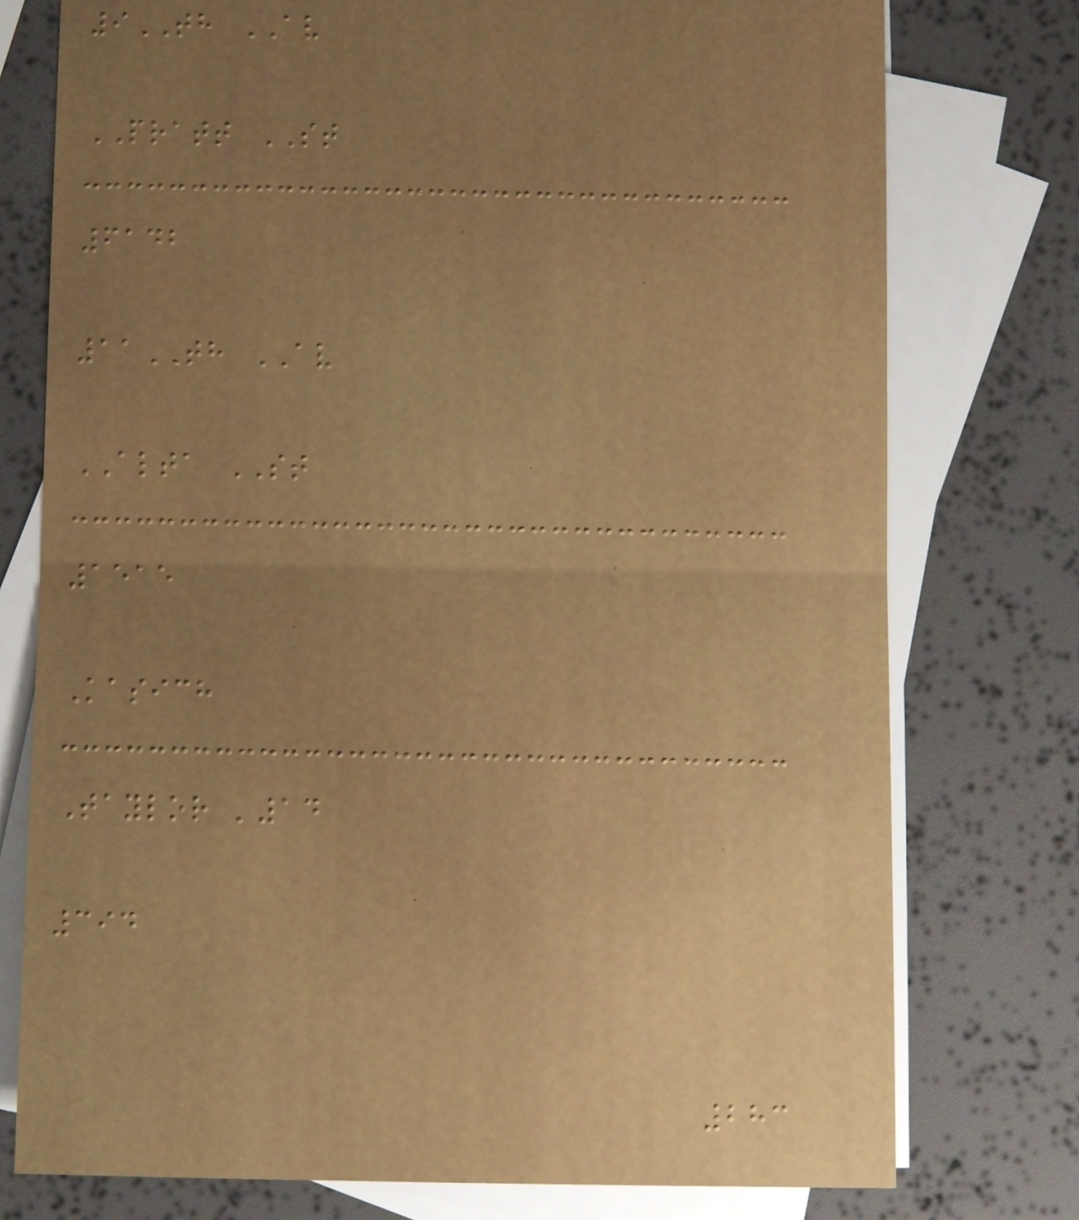9TH AV
PRATT ST
6142
11TH AV
ALTA ST
1515
Kasich
Taylor '14
394
283
